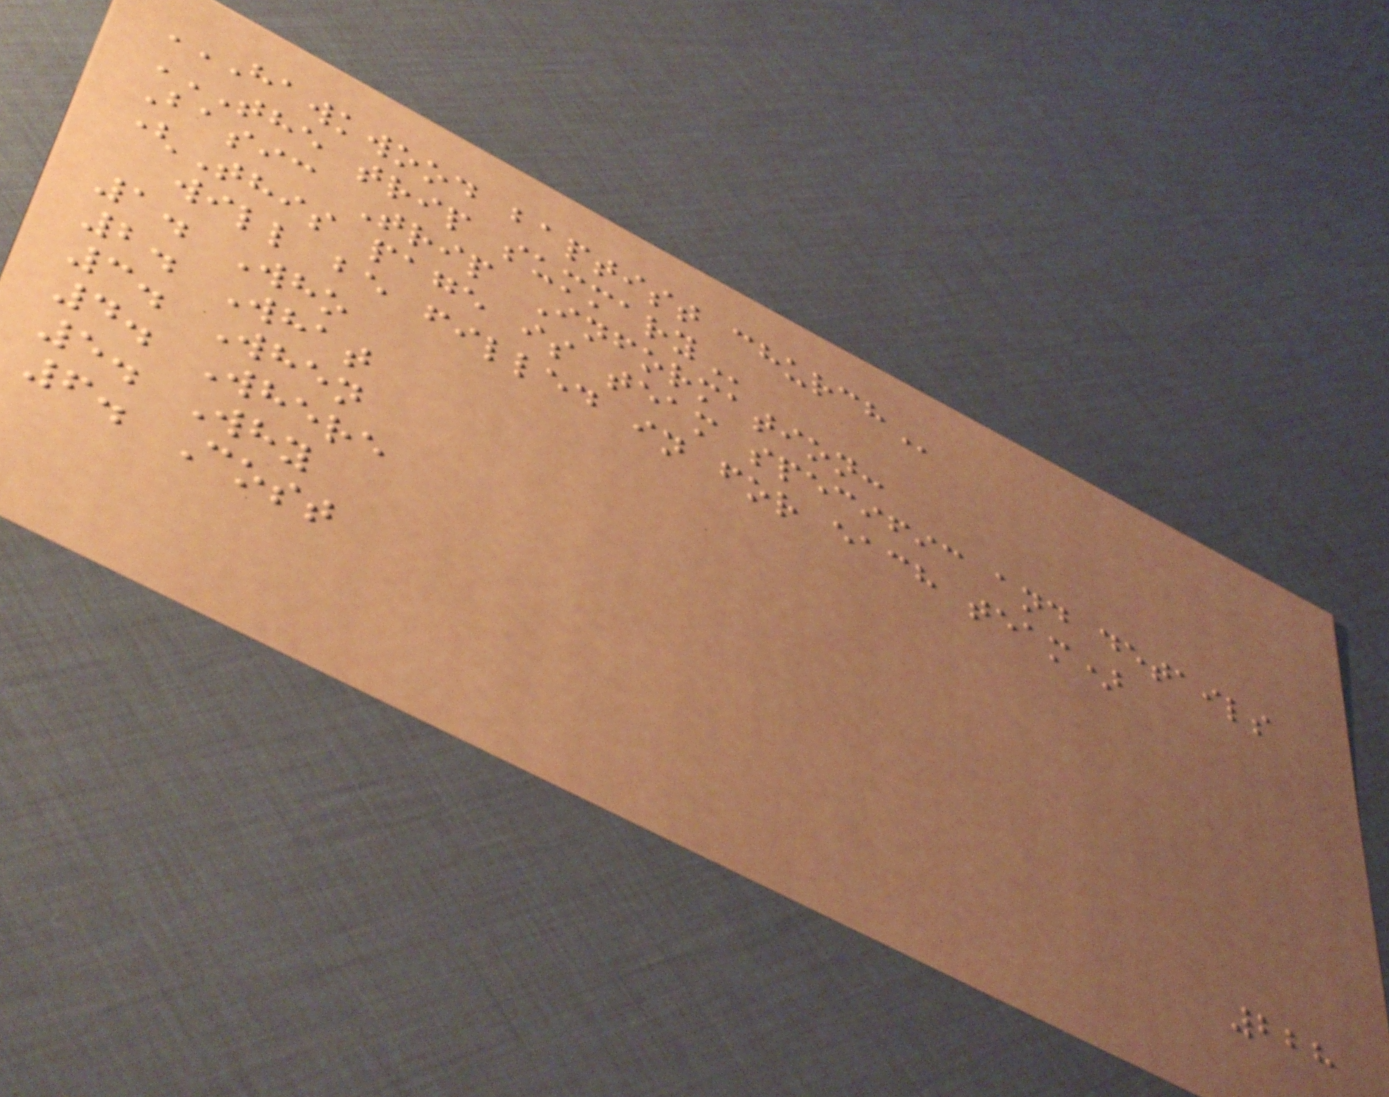HAWKWOOD BAPTIST CHURCH
THE TRIP SUMMARY
Basic Trip Information:
(This page is team specific and details
will be filled in for each team)
1. Who
2. What
3. When
4. Where
5. Why
6. Cost
228
